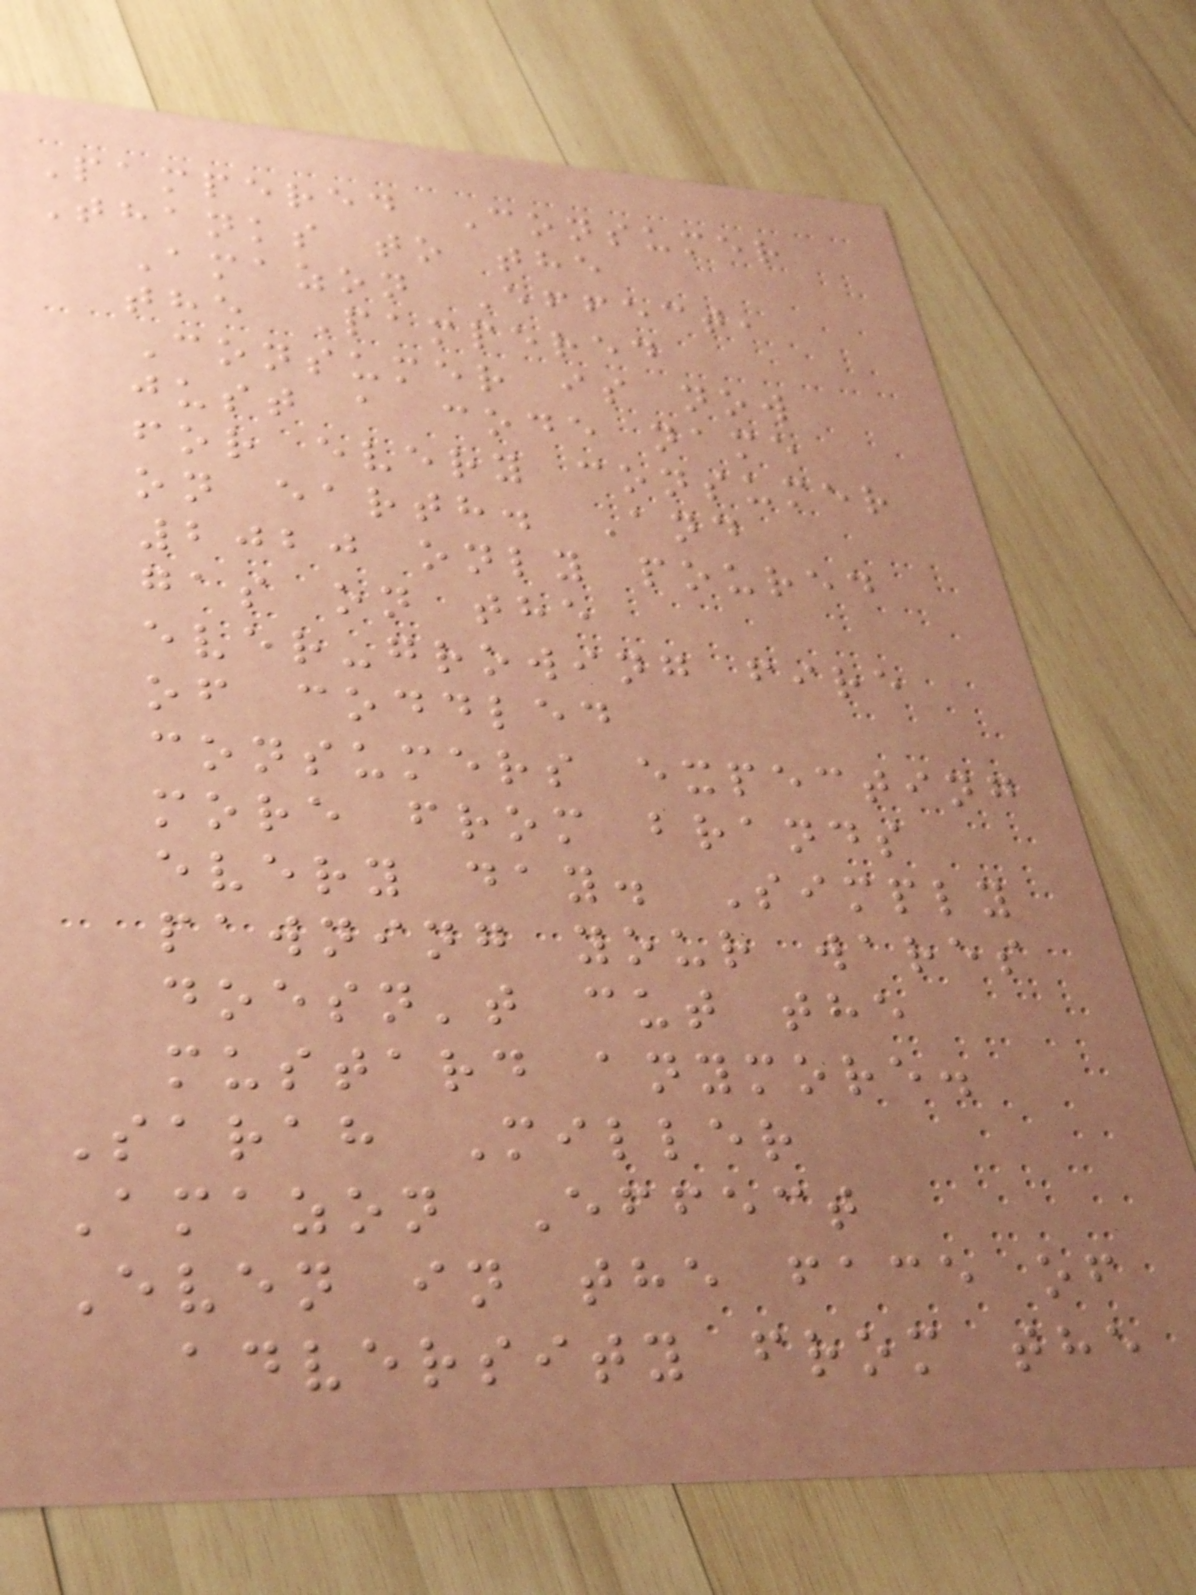Pampered Consumer
Thanks to the
Amazon Effect,
the Pampered
Consumer is now
just a code name
for every consumer
on earth. And
2020 only poured
gas on the
ever-growing fire
of coddled
consumers expecting
more from brands
every day. Simply
pawning your wares
doesn't cut the
mustard anymore.
Sarah Miller
Amazon Effect
Even in the face of
adversity from the
